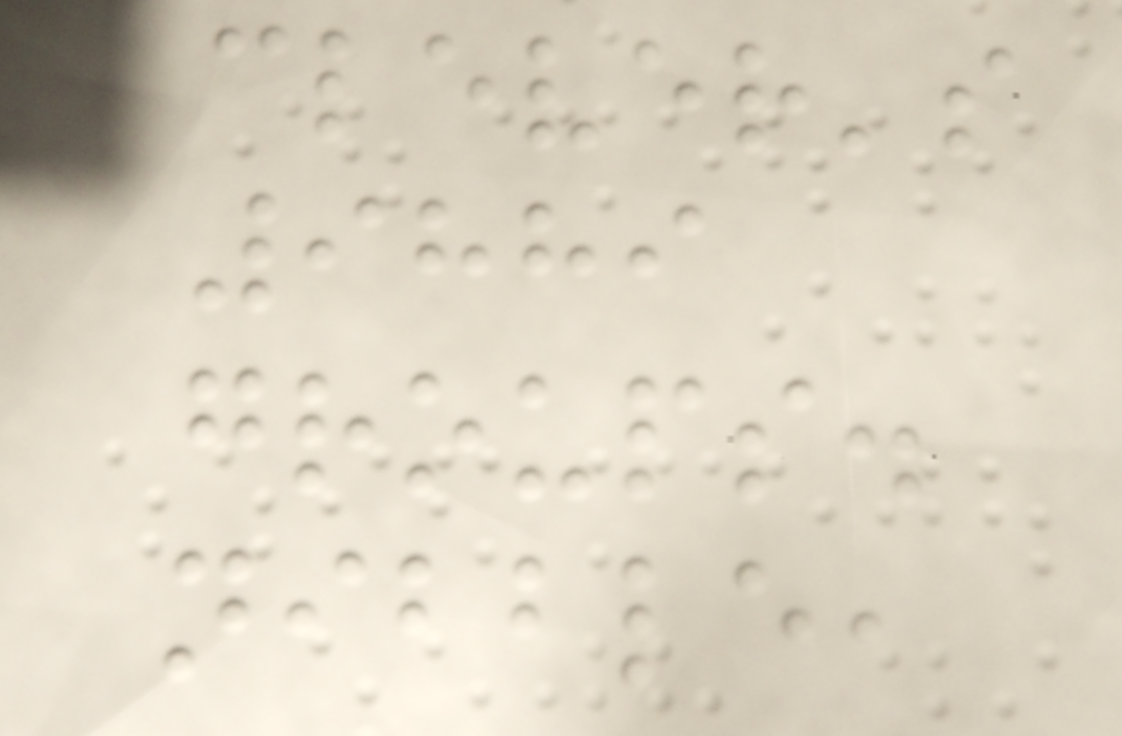clever's
9889
groups.
nibble,
